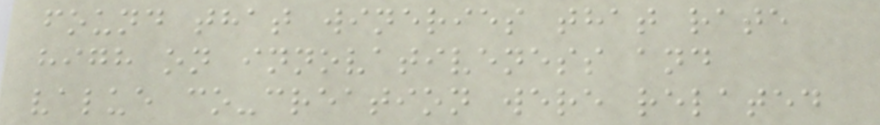found that wineries that rate
high on innovativeness and
value co-creation were related
